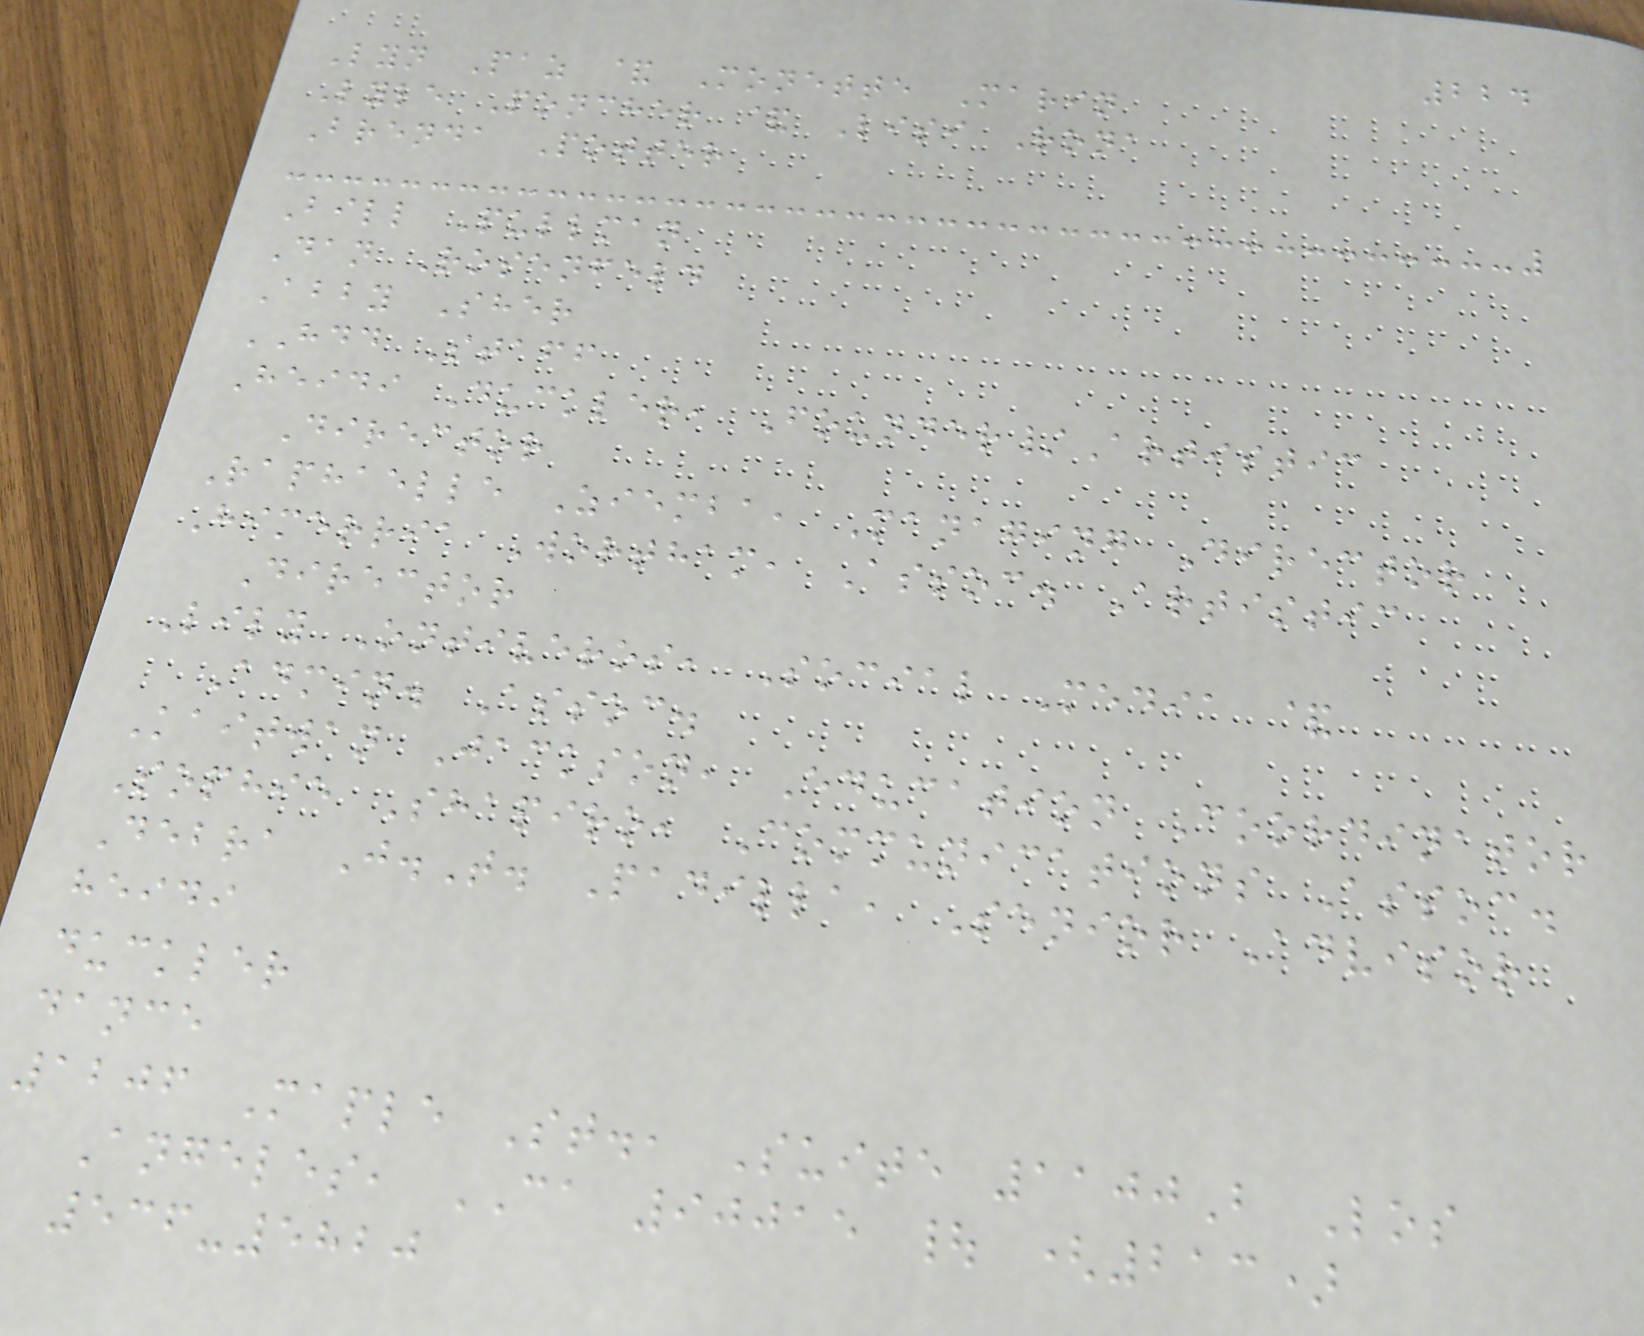224
Lyn Paz & Monette Marin
Lyle Poncher & Lisi Rona
Brenda Potter
Bill Pullman
Dan Rosenfeld
Abby Sher
HDD Staff
Heidi Duckler, Founder/Artistic
Director
Raphaelle Ziemba, Managing Director
Himerria Wortham, Assoc. Artistic
Director
Lily Ontiveros, Social Media &
Admin. Assoc.
Kaitwan Jackson, Education Coordinator
Sophie Shapiro, Communications Assoc.
Debra J.T. Padilla, Senior Advisor
heidi
duckler
dance
1206 Maple St., Suite 1100B Los
Angeles, CA 90015 | (213)
536-5820
